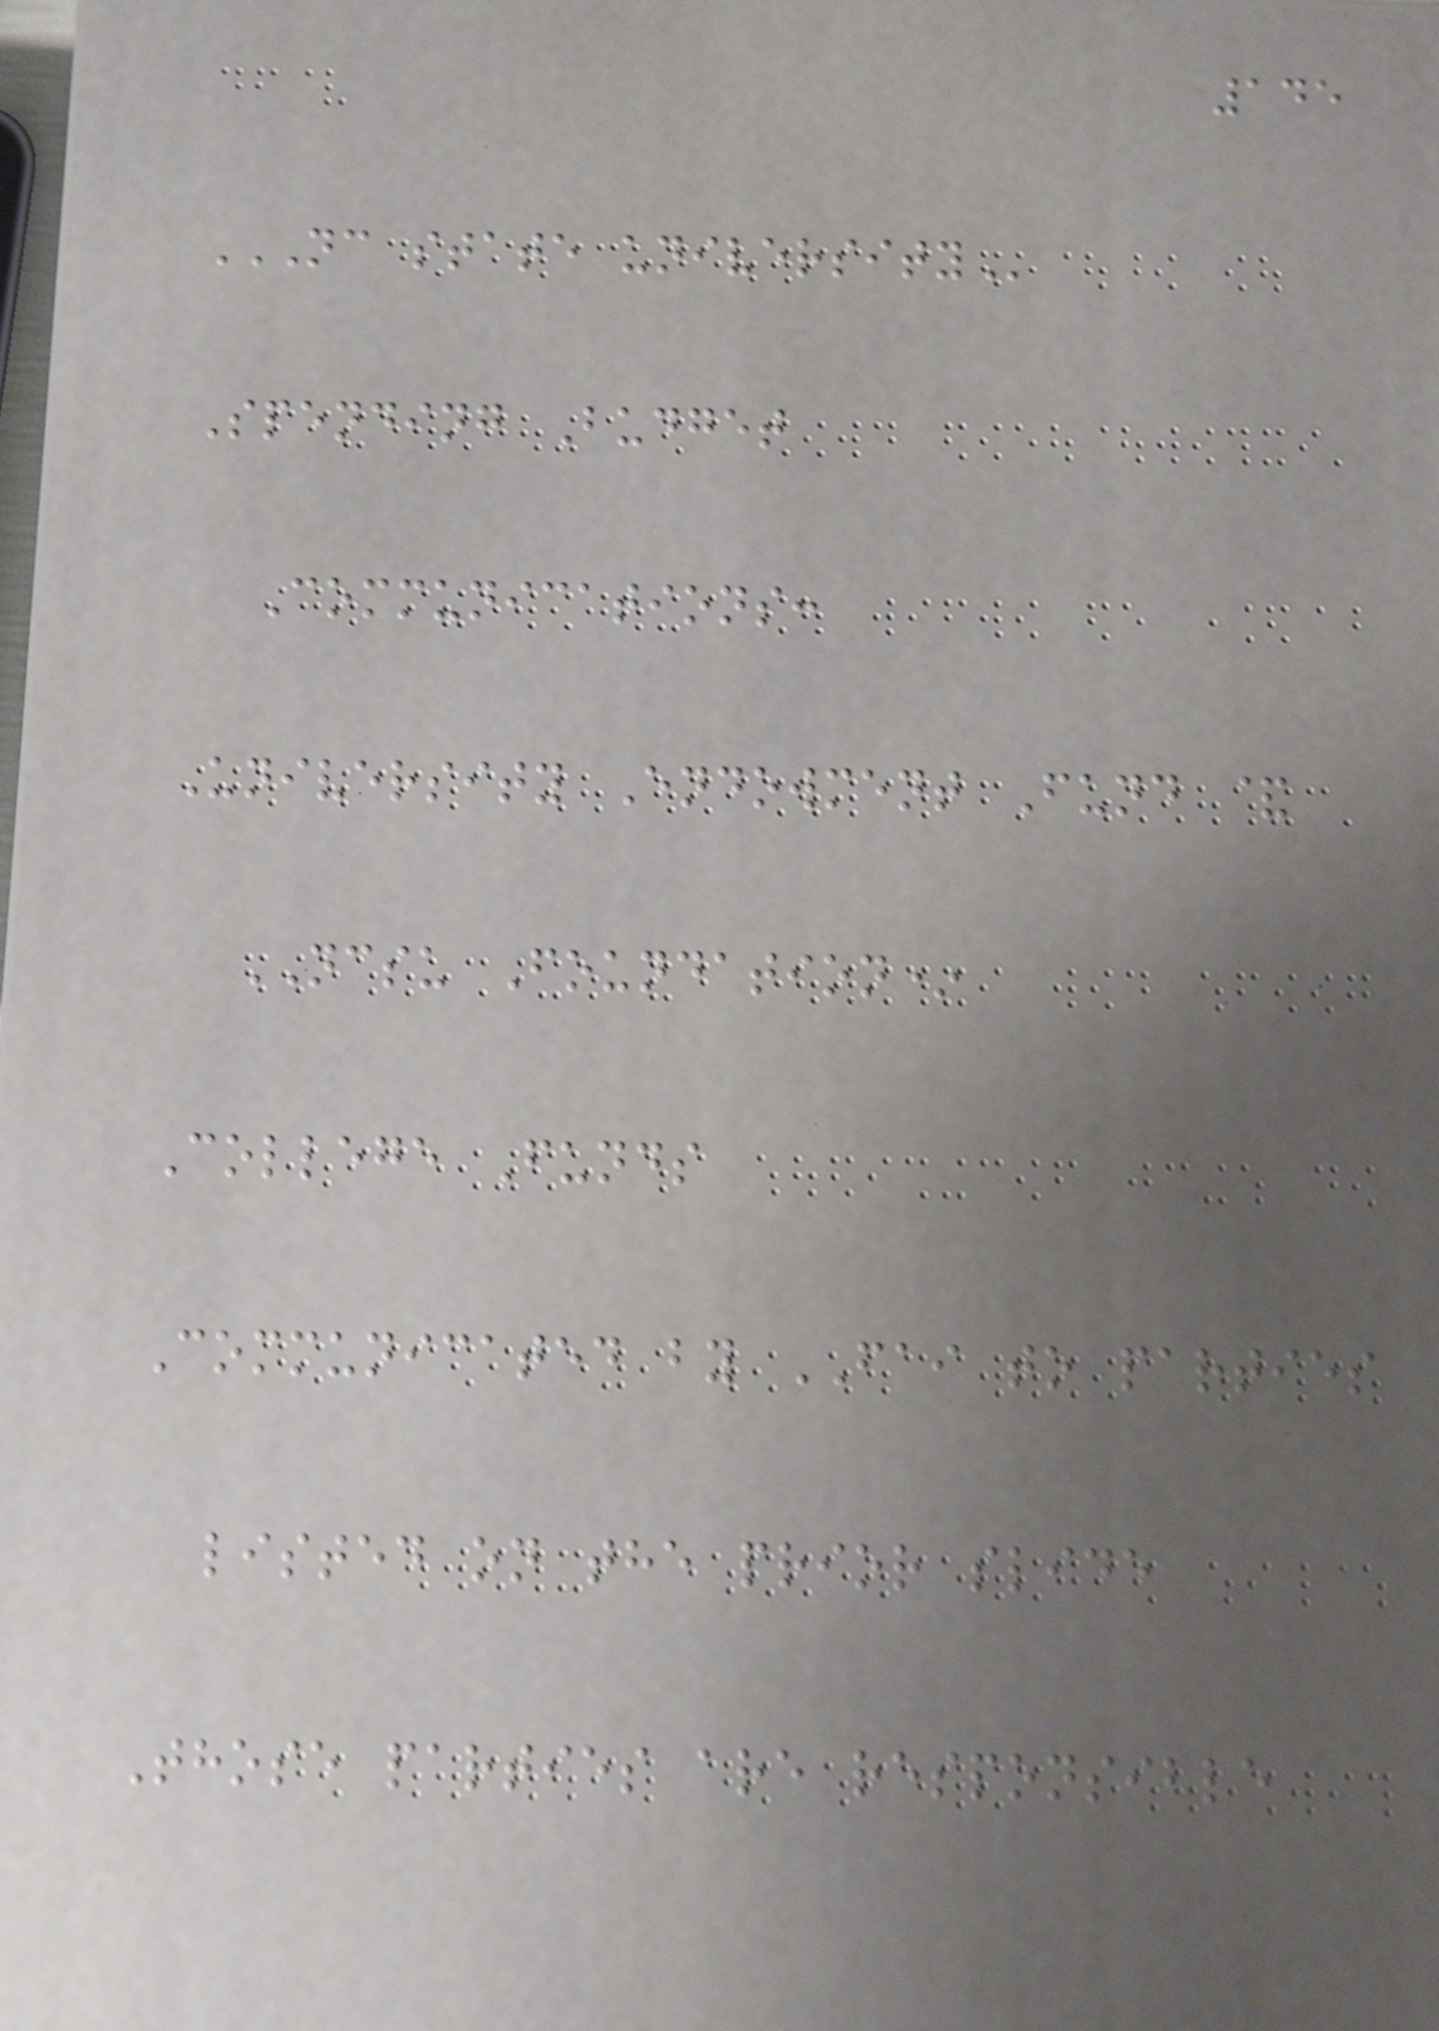145
NC STATE UNIVERSITY
Spending Budget
Communications:
University Endowment Fund &
NCSU Foundation*
College Funds
Communicated by FAI to parties
listed on the prior slide
Those parties are responsible
